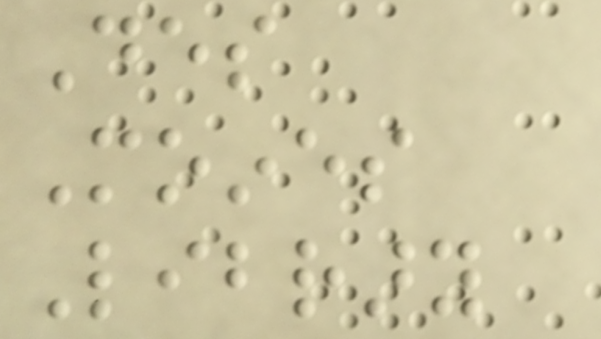Des
Moines
Library
